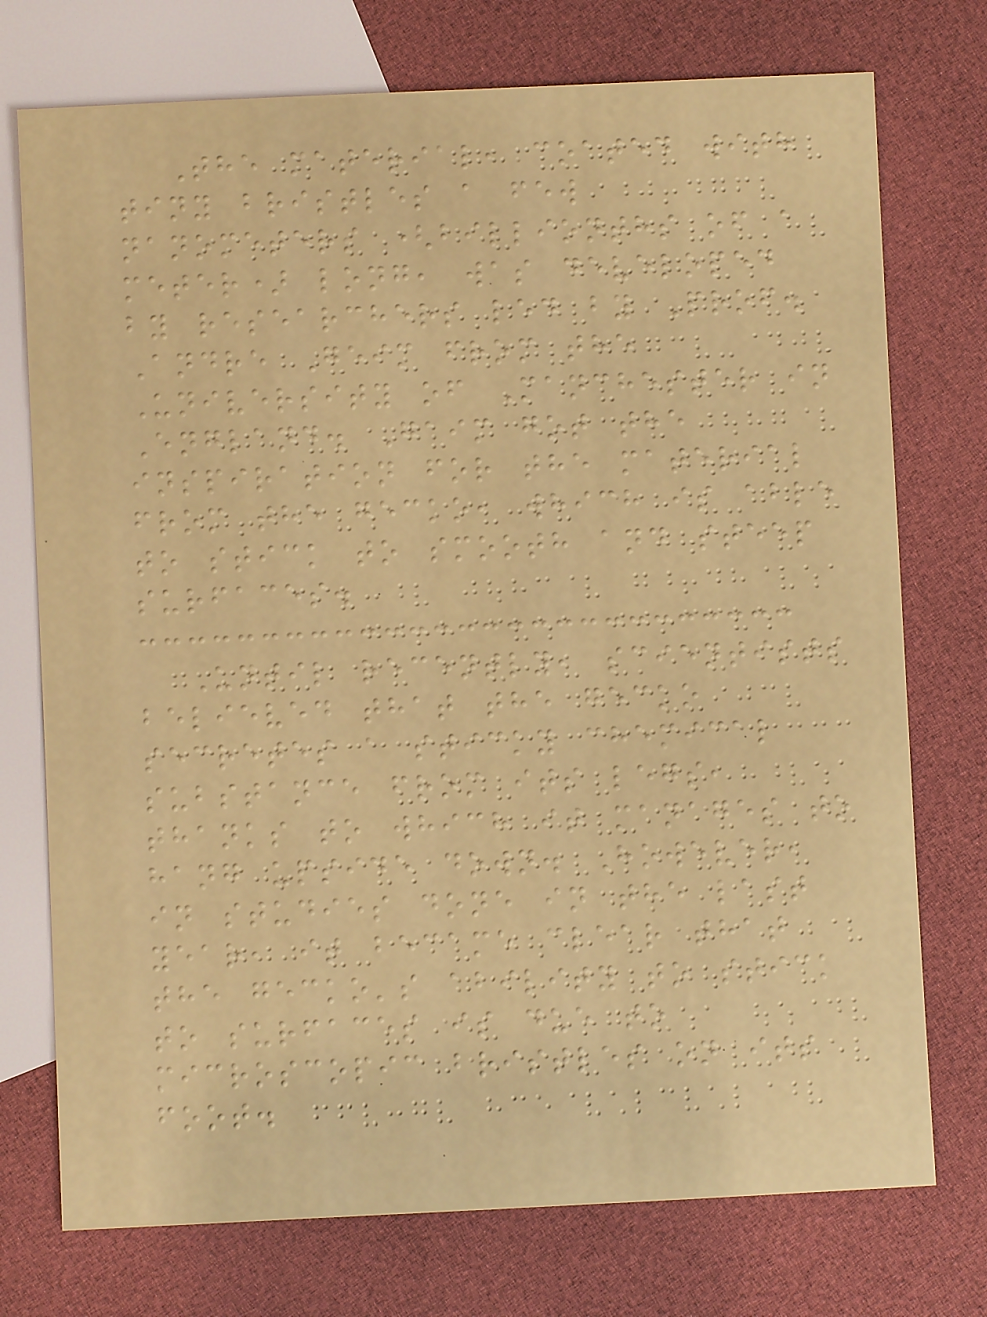The material, coated with
tiny bristles a few
nanometers (billionths of a
meter) long, was developed
by researchers led by Prof.
Andre Geim from the
University of Manchester in
England. Gaim got the
inspiration for the material
from the gecko, which is able
to stick to smooth and steep
surfaces.
Until recently, scientists
believed that the gecko
secretes a sticky chemical
substance from its legs,
thanks to which it manages to
hang upside down. However,
in studies done in the last
year, it became clear that
the gecko's ability to stick
to surfaces is due to
microscopic bristles on its
foot.
